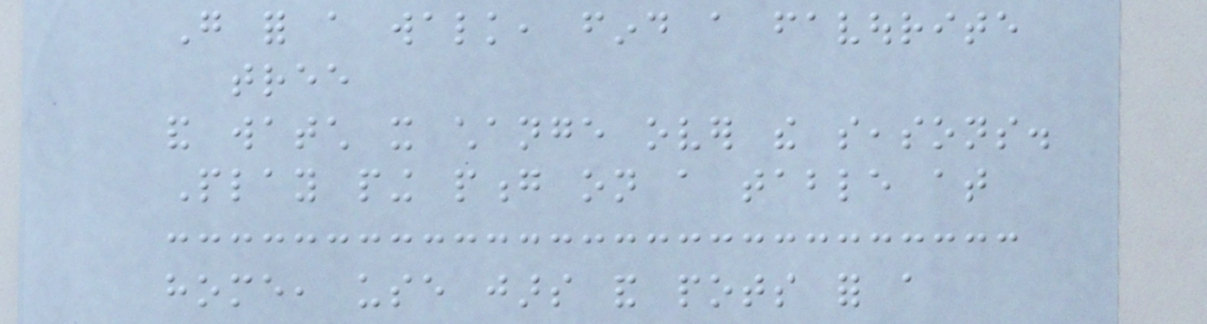Go for a walk, find a favourite
tree
and watch it change over the seasons.
Play ping pong on a table at
home, use jars and pots for a
